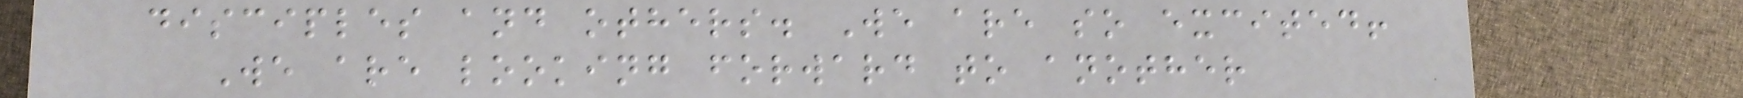disciples and others. We are so excited!
We are looking forward to another
